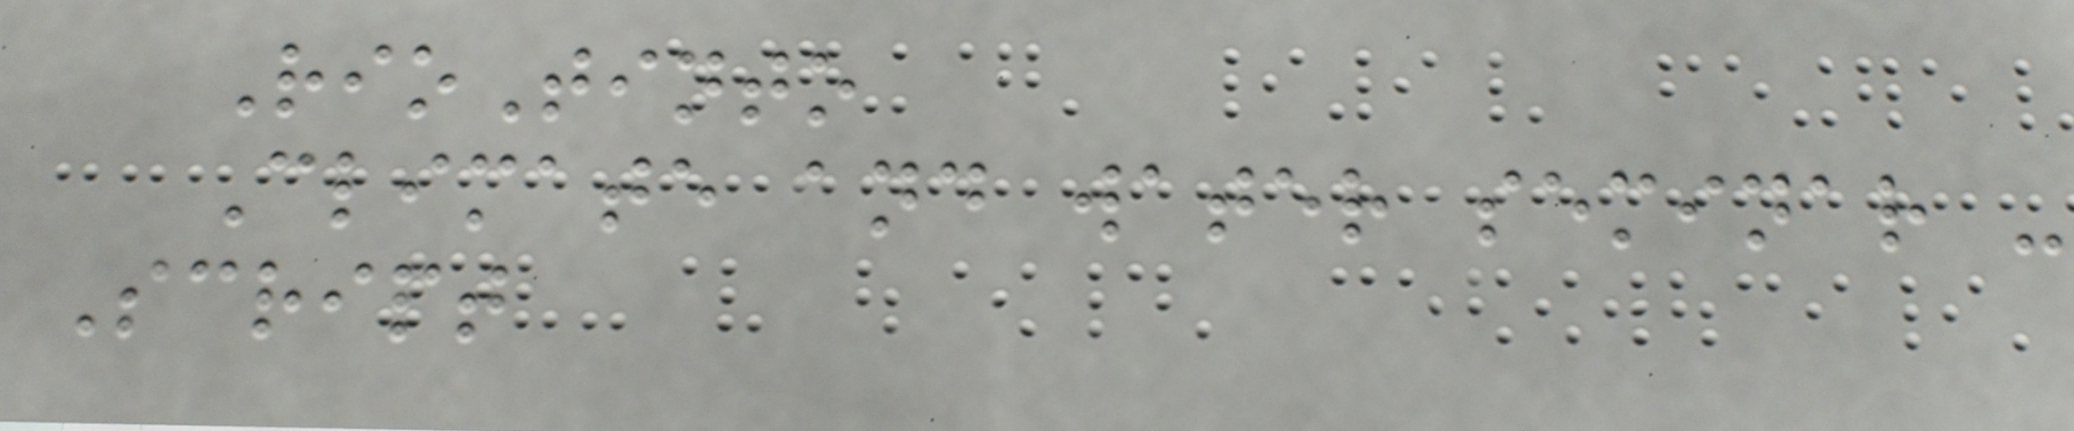RioTinto
Climate and water seminar -
Script
